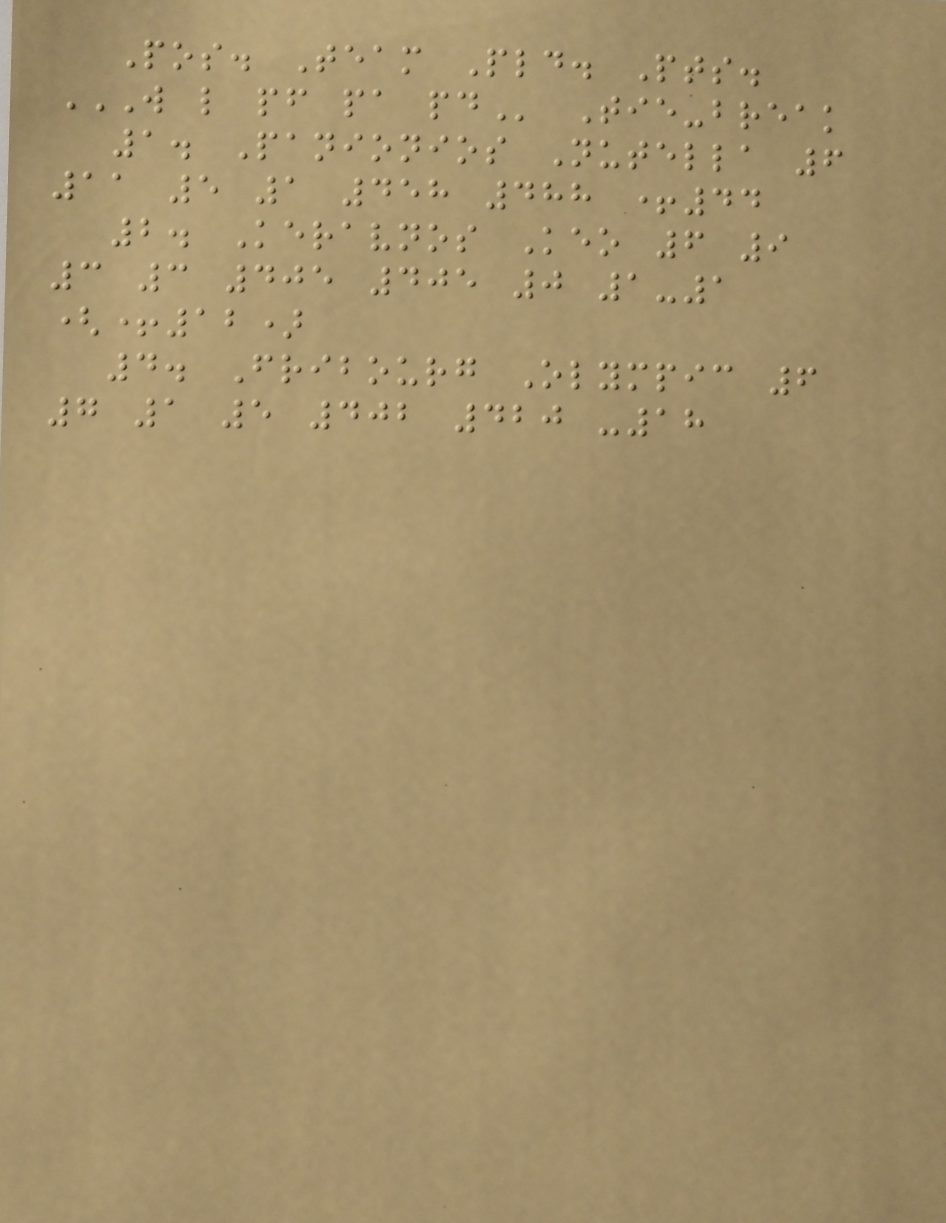Pos. Team Pld. Pts.
W L PF PA PD Tie-break
1. Panionios Nutella 6
11 5 1 458 488 +44
2. Keravnos Keo 6 9
3 3 405 405 0 1-1
(+12)
4. Fribourg Olympic 6
7 1 5 402 420 -18
